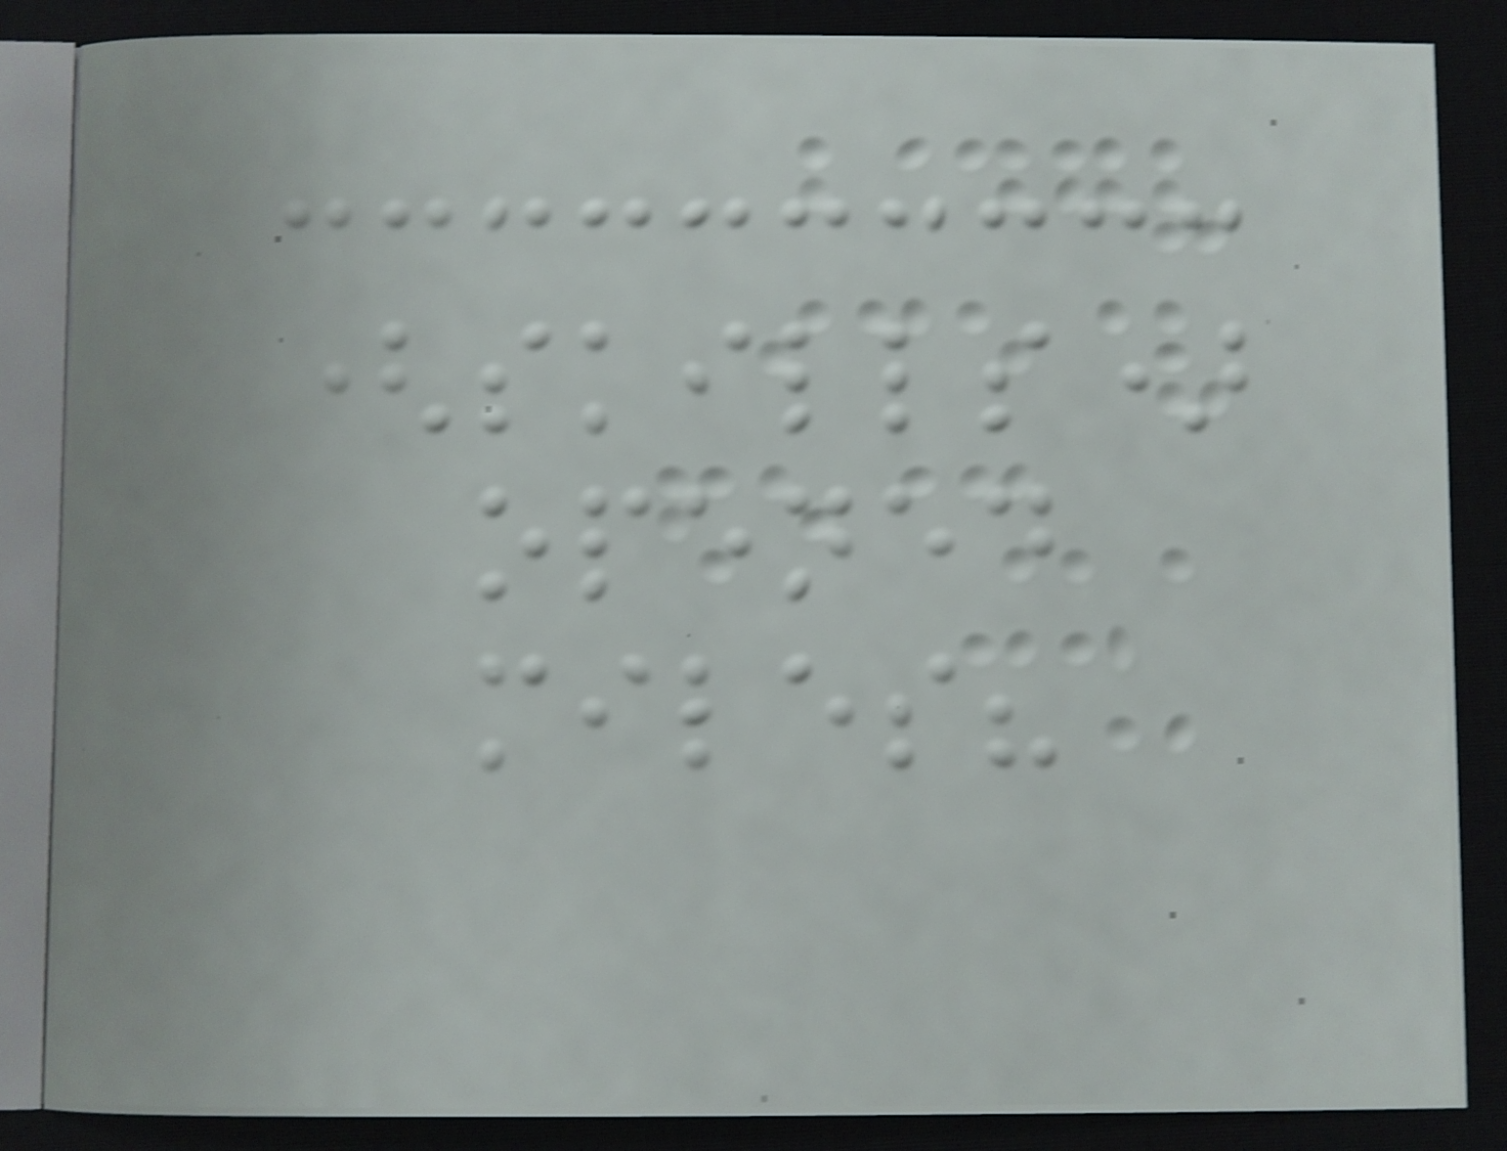(skills)
opened
miles?
